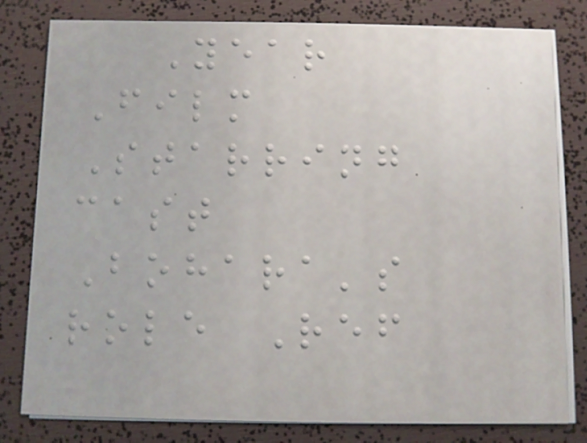Year
Film
Starring
cast
Bohara's
role Ref
